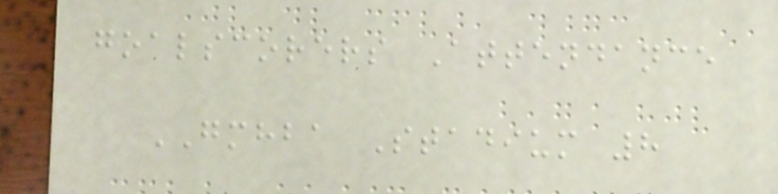goalscorers Attendance
GMHBA Stadium 8
